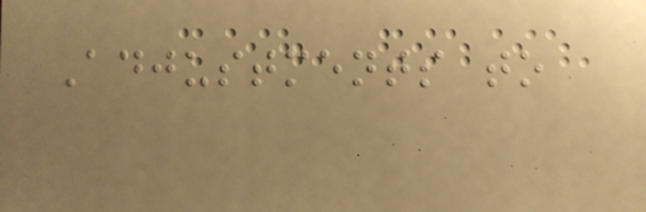Adjustments to
